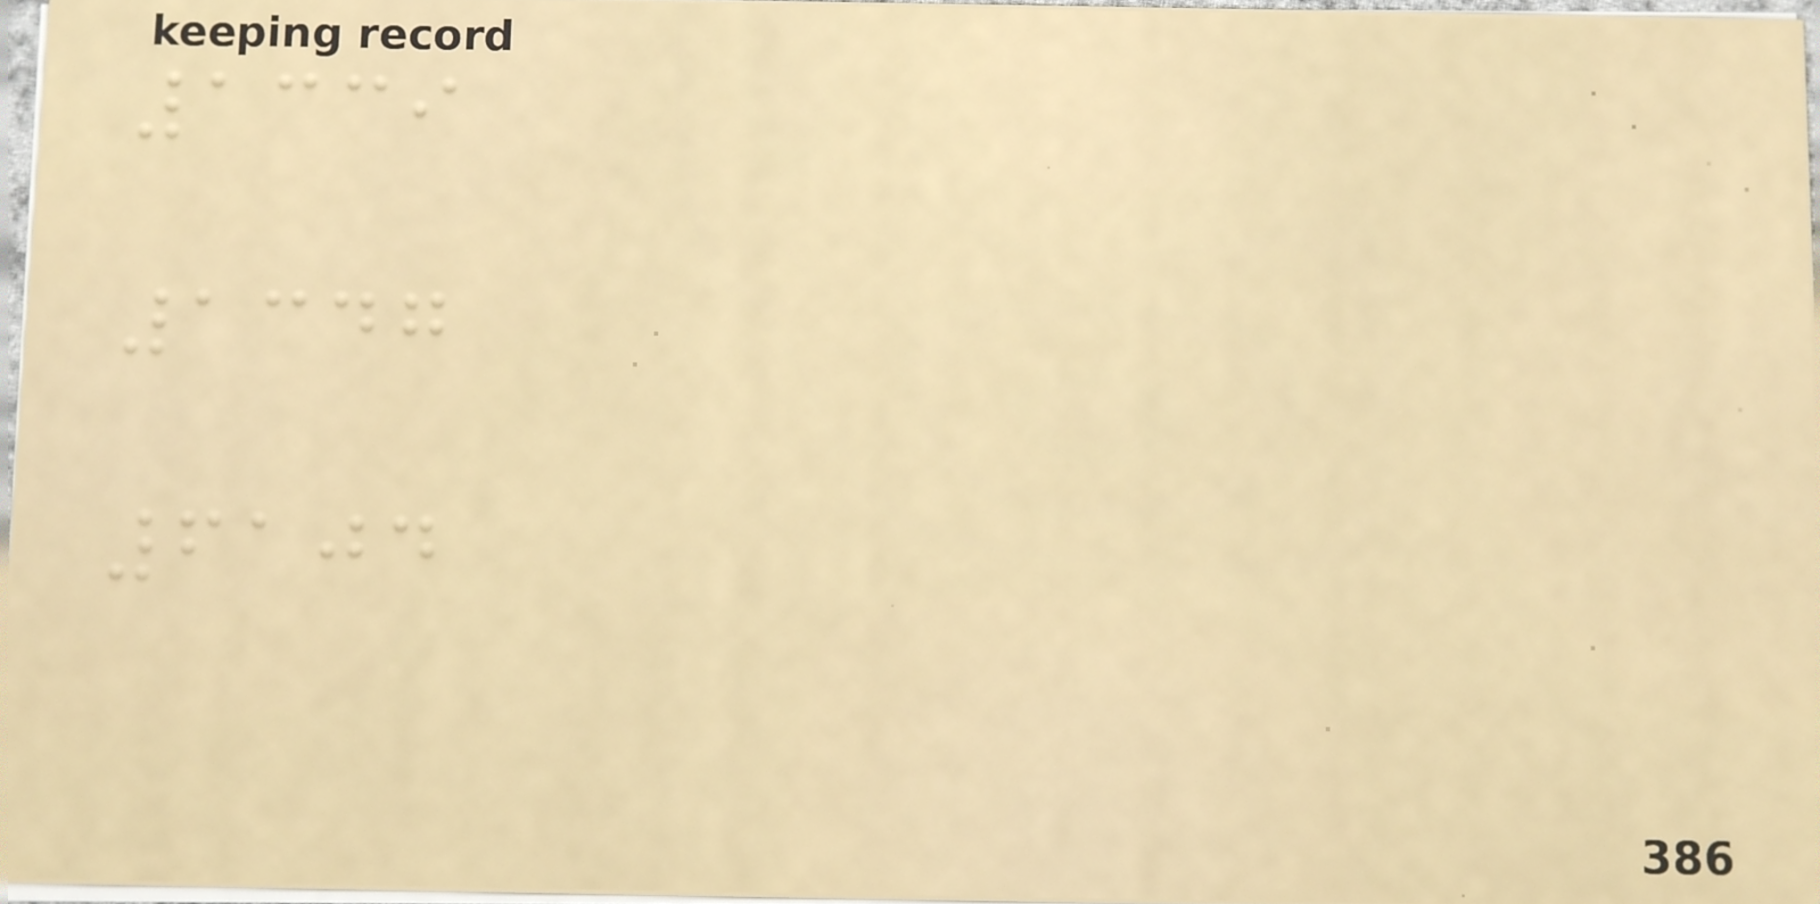1339
1347
6104
